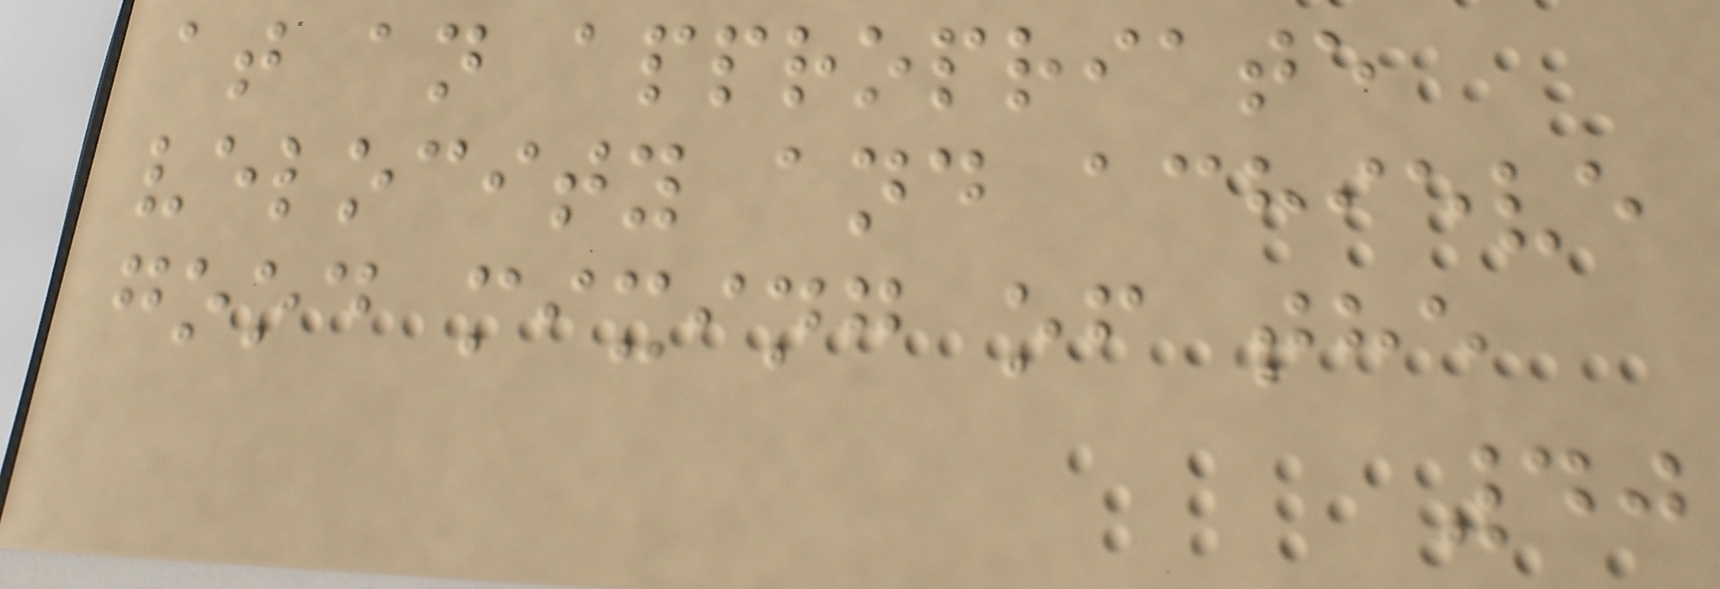at an appropriate
velocity and achieve
good mixing of the
40
